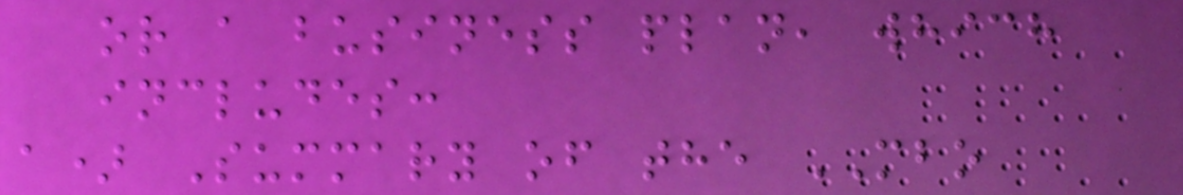or a business plan, which
includes:
a) Summary of the MBO
